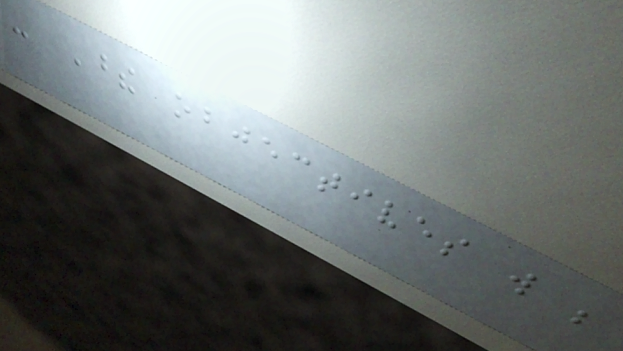- These objectives will be
